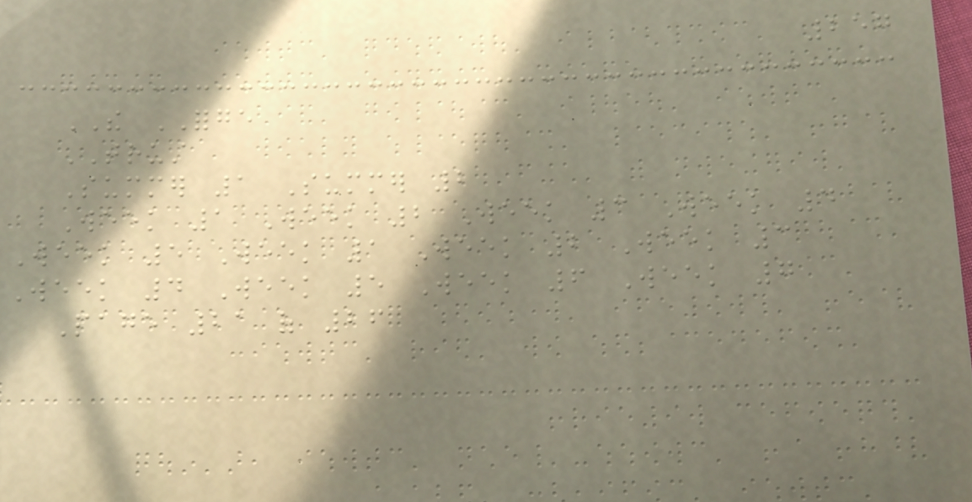257
THE FORGE
TRUST
Summer 1 Summer 2
Week 1 Week 2 Week 3 Week 4
Week 5 Week 1 Week 2 Week 3
Week 4 Week 5 Week 6 Week 7
Page 21 of 26
